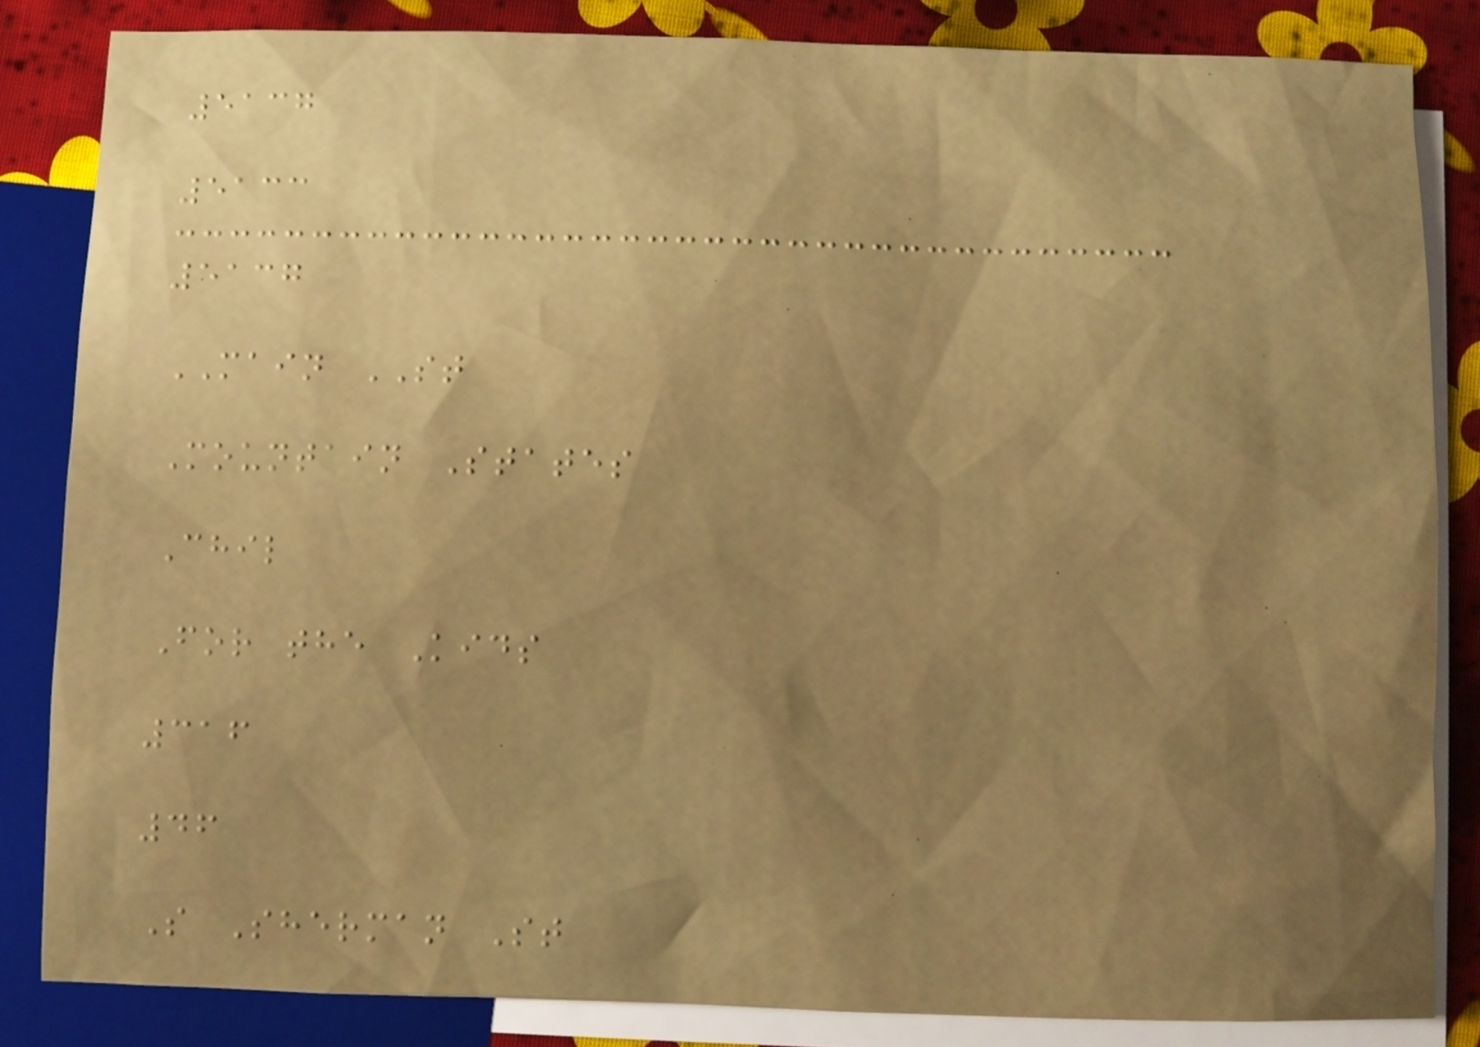5137
5133
5137
MAIN ST
Mountain States
Chil
For the Kids
316
46
S Sherman St
